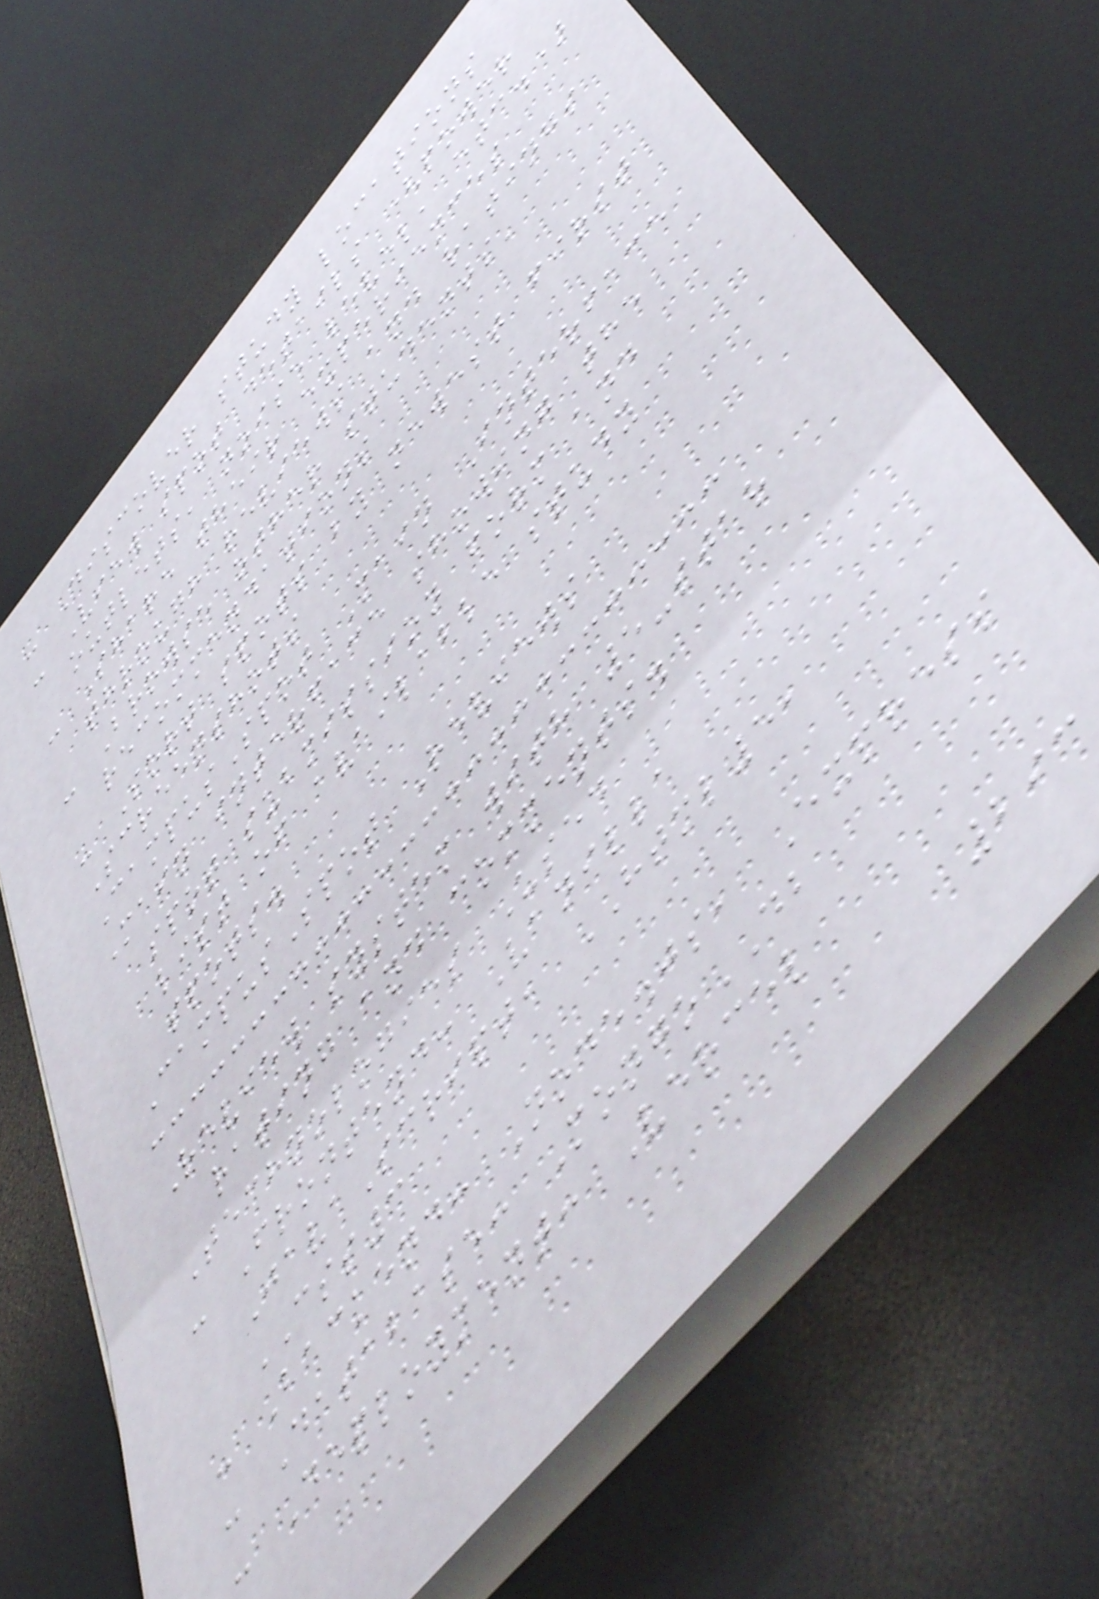- Discover study locations
- View spot details (power
outlets, noise level, etc.)
- Share their experiences
through reviews and ratings
- Browse other students'
recommendations
- Sort spots by newest first
Screenshots
CampusSpot Main Interface
Main interface showing the
spot submission form and
list of available study
spots.
CampusSpot Reviews
Review system with 5-star
rating and comments.
Technologies Used
- Frontend: Vanilla
JavaScript, HTML5,
CSS3
- Backend: Node.js, Express
- Database: MongoDB
- Deployment: Vercel
293
